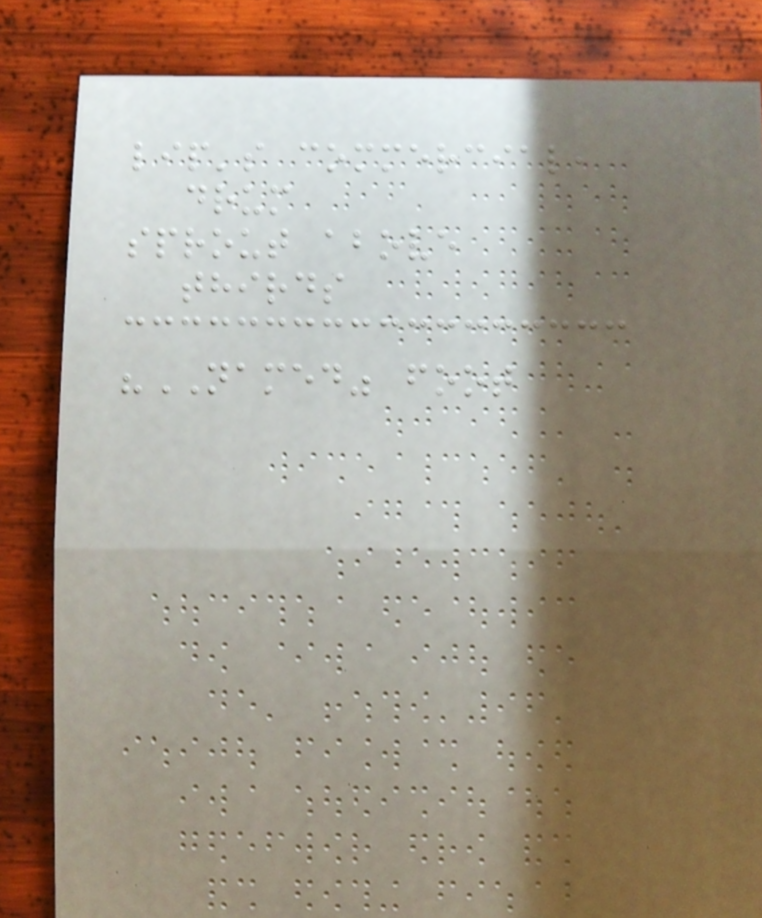lip's commercial,
drum
sprout above
thirds
"NAMED" foot
